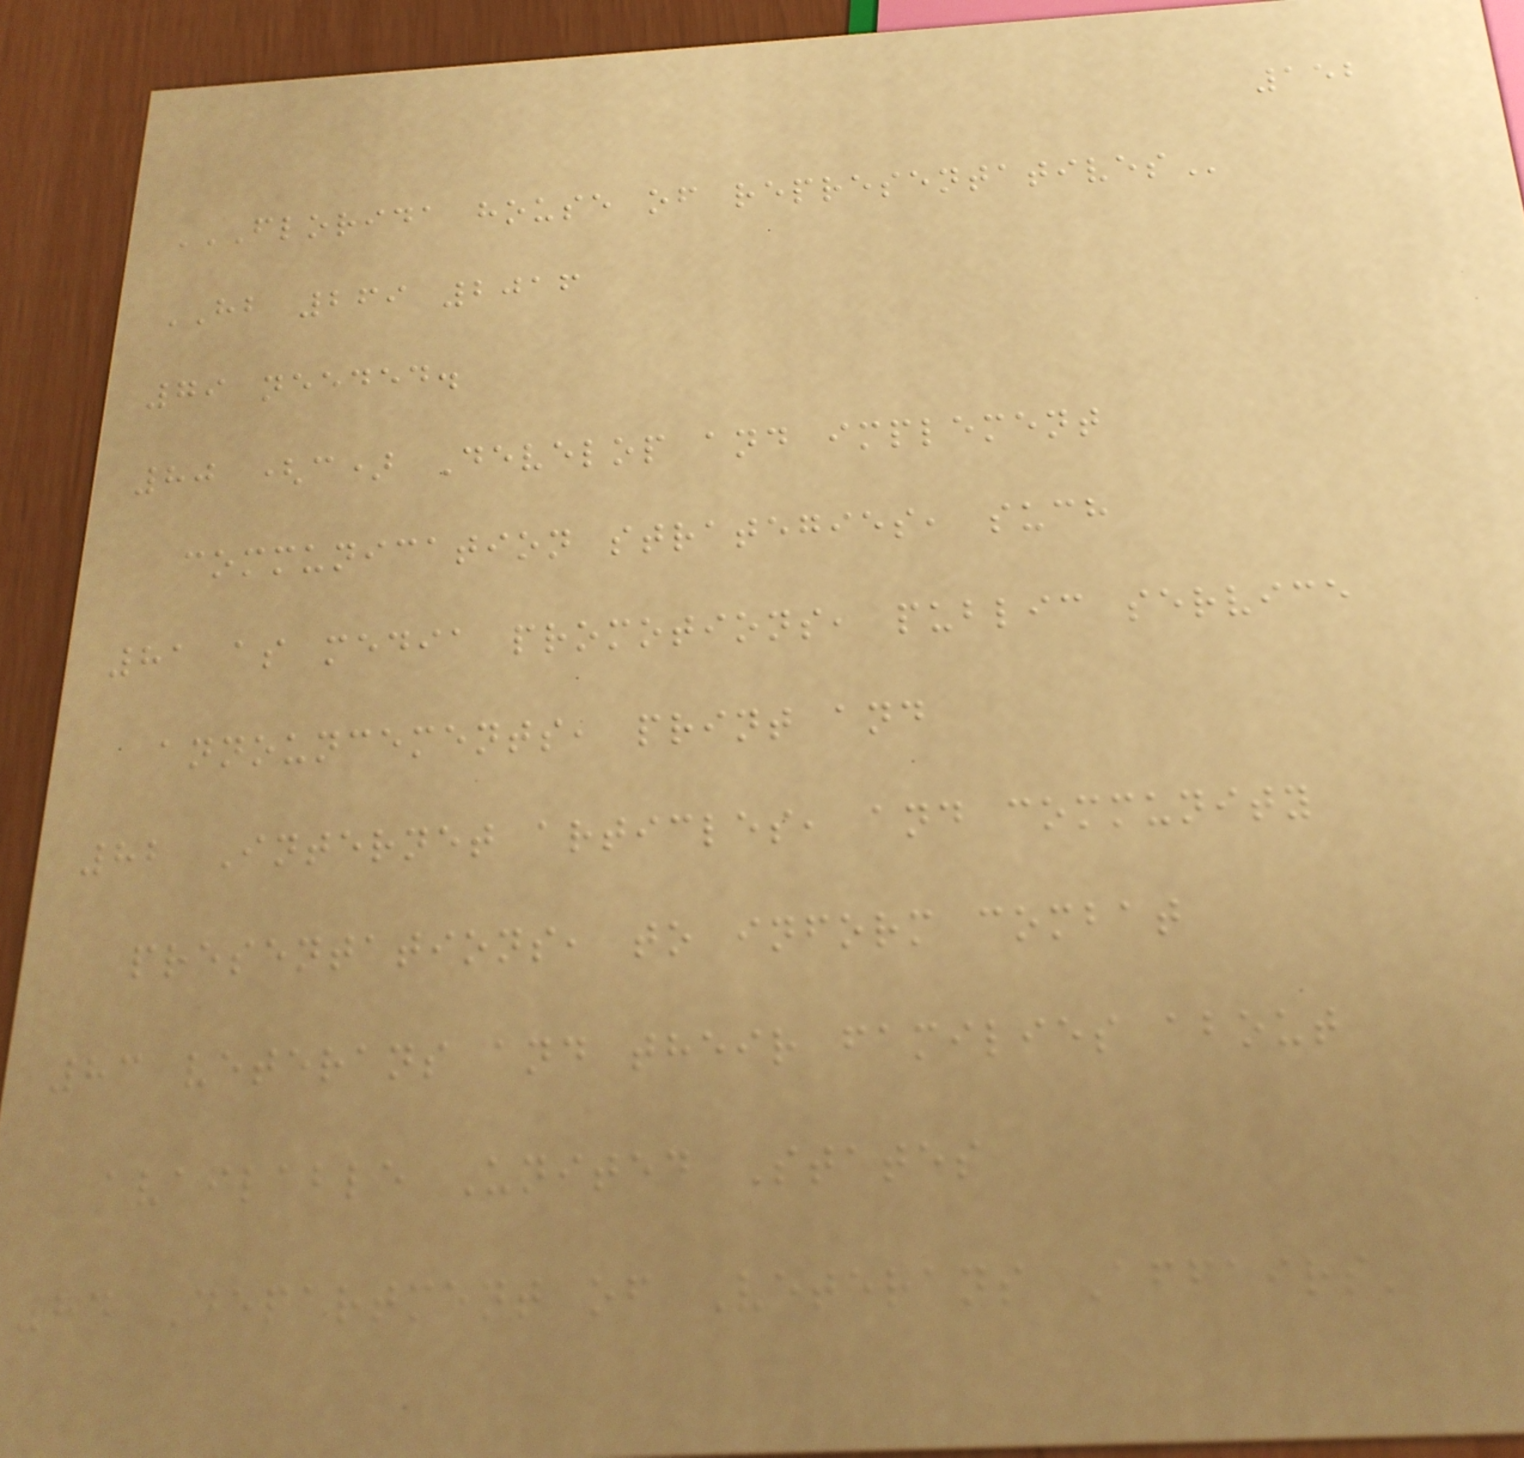152
FLORIDA HOUSE OF REPRESENTATIVES
HB 269 2016
79 needed.
80 (c) Develop and implement
communication strategies, such
81 as media promotions, public service
announcements, print and
82 Internet articles, and community
presentations, to inform combat
83 veterans and their families about
available United States
84 Department of Veterans Affairs'
